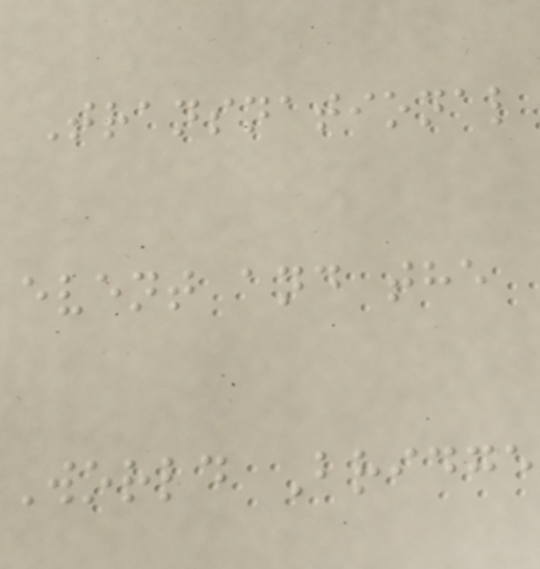Transnational
event and the
World Bridge
